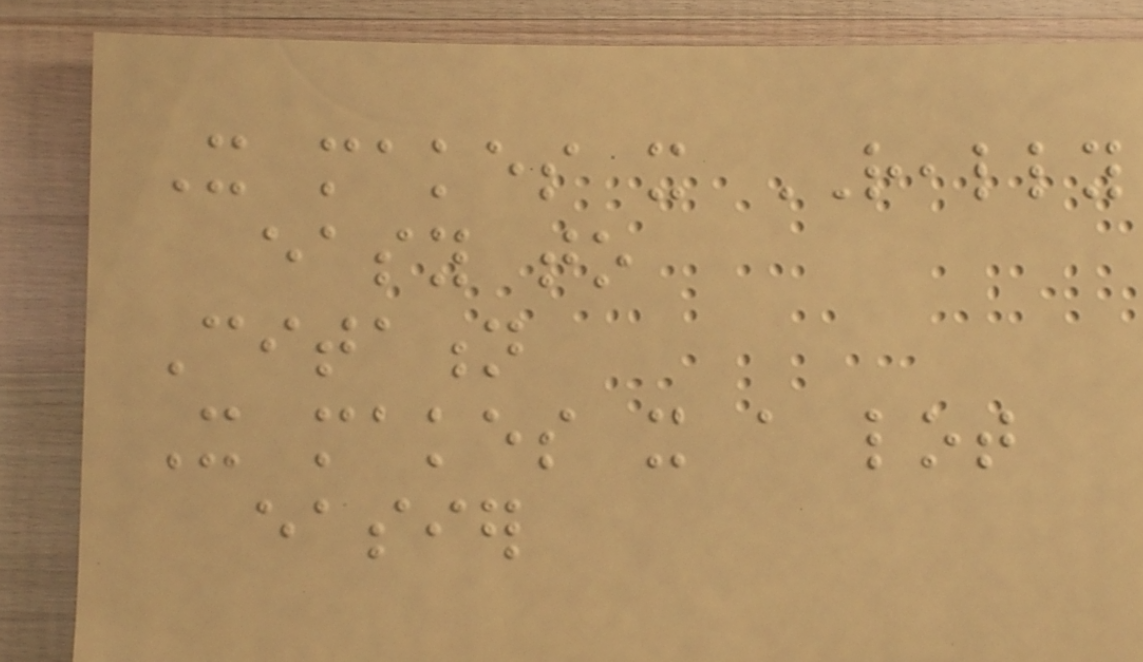It makes it REALLY
easy to
Citation
It makes it a lot
easier
